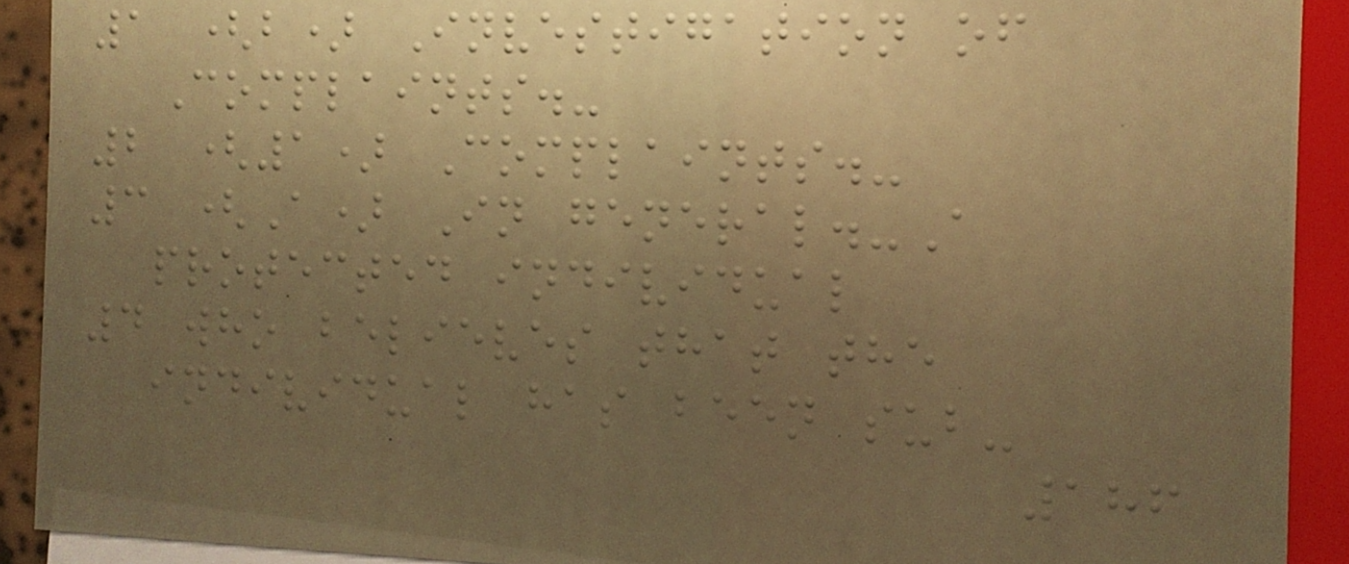1 (b) Investigation of
Complaints.-
2 (1) Complaints.-
3 (A) In general.-A
protected individual
4 who believes that the
individual has been sub-
186
